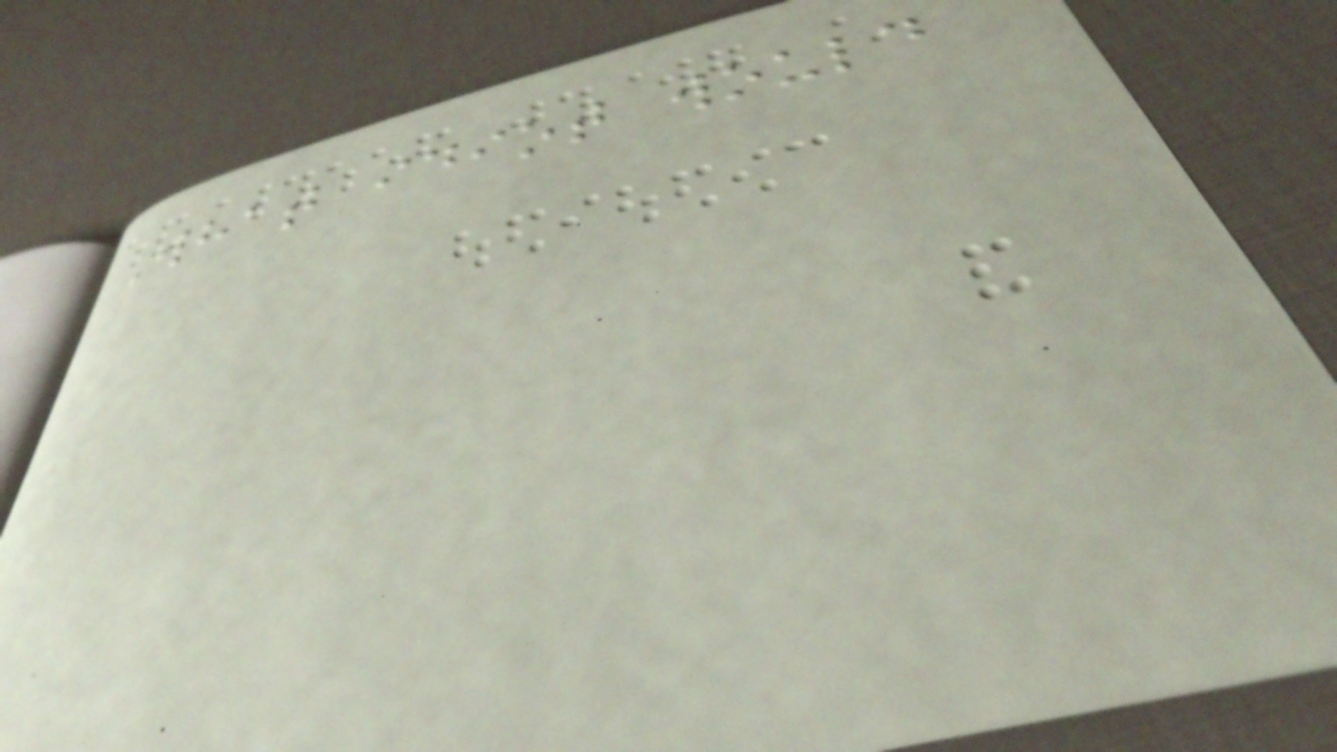What idiot would
